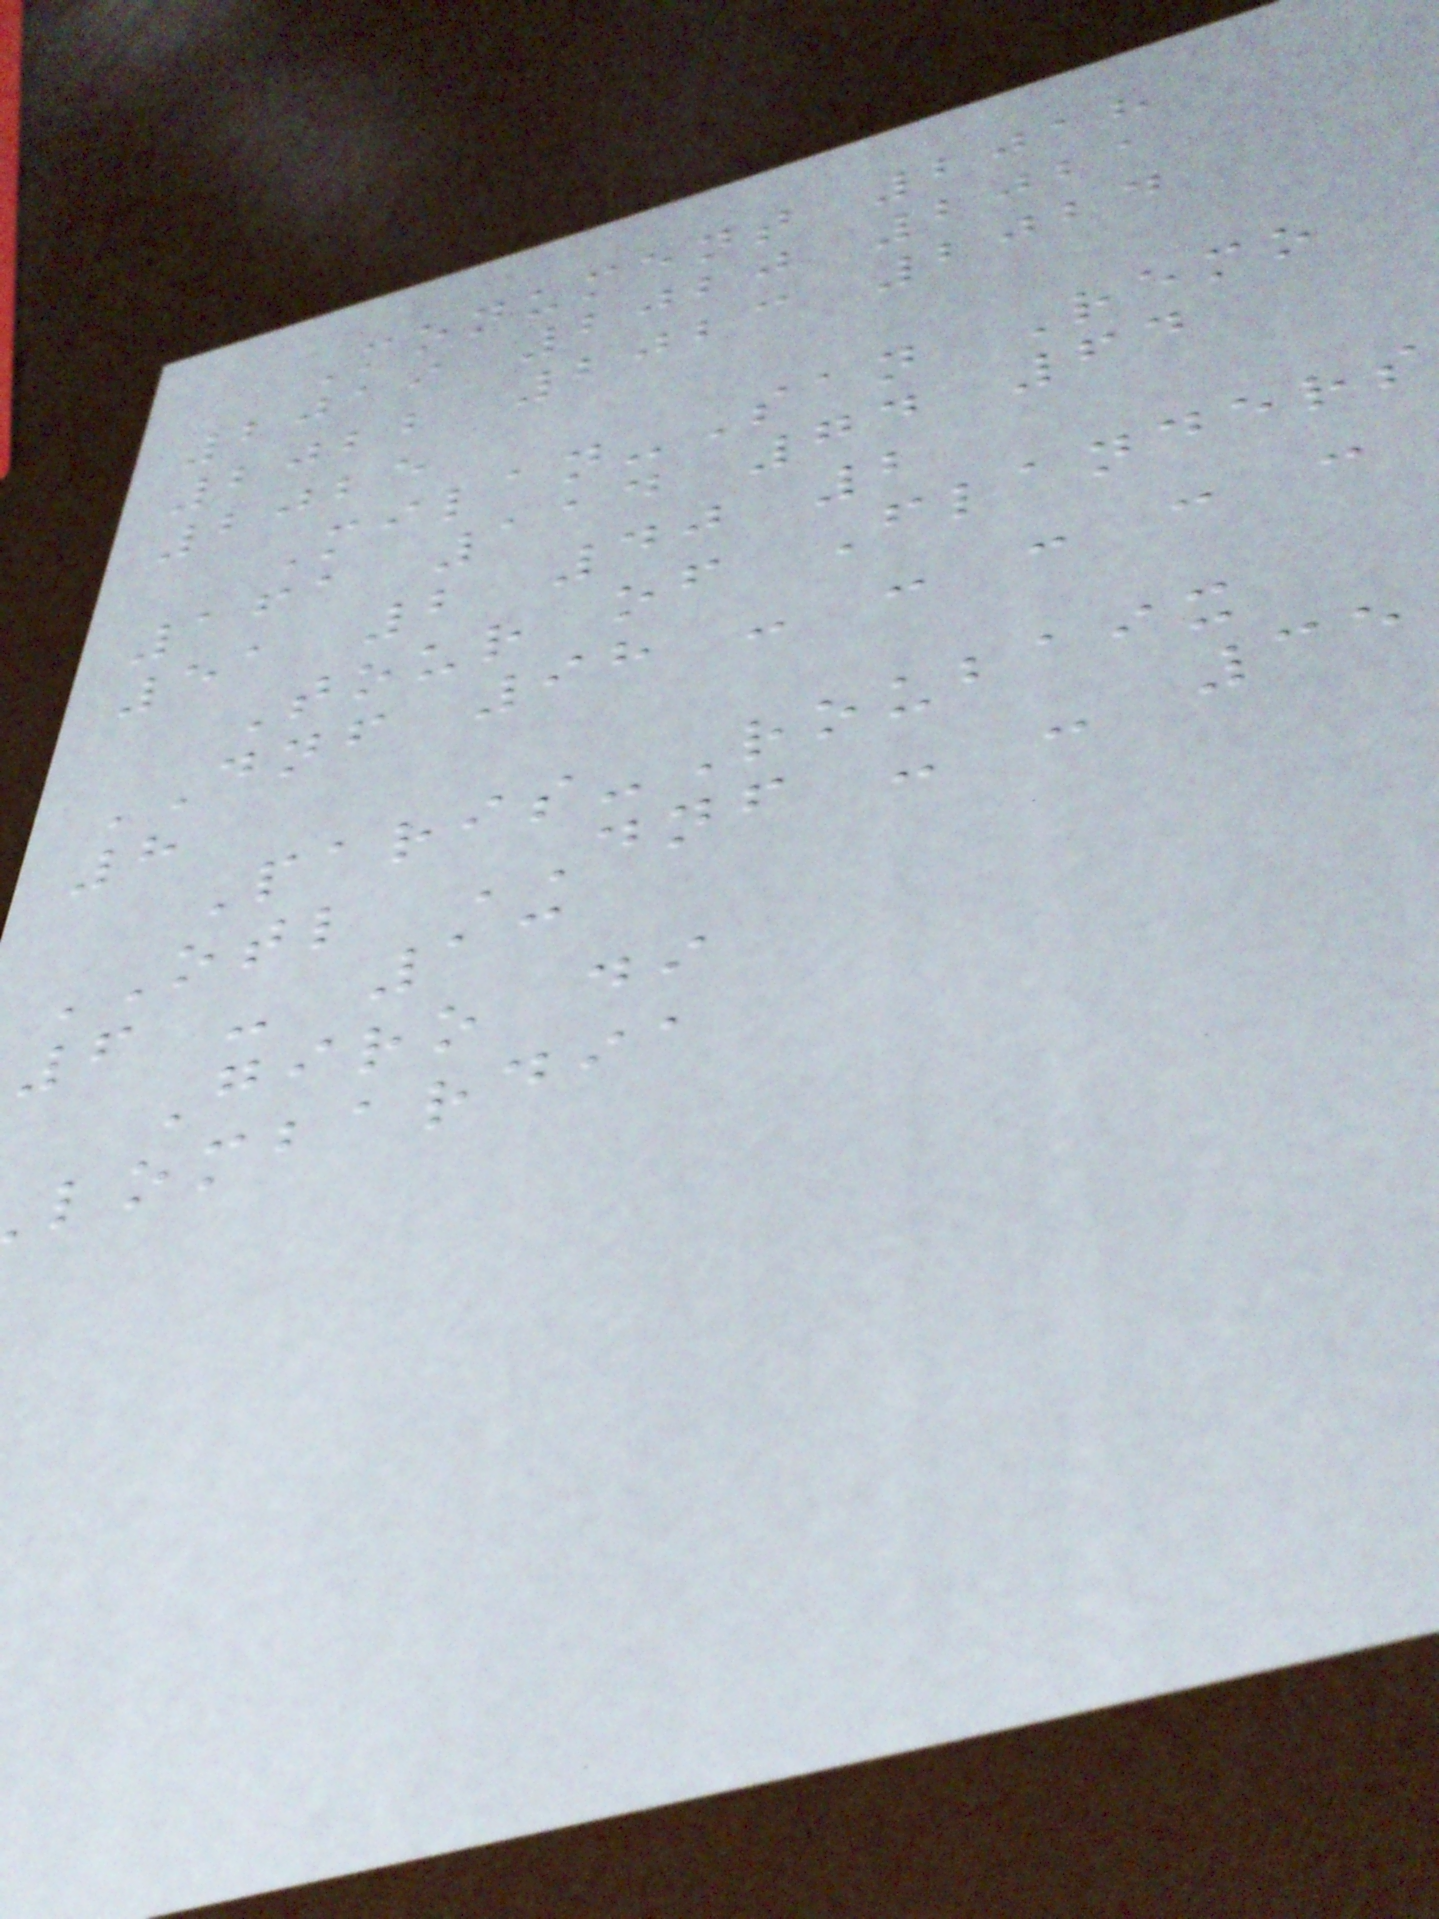Monument 2018
2019 2020 2021
2022 2023 2024
2025
Milan-San Remo
161 114 74 64
51 2 40 2
Tour of Flanders
DNF 98 - - - - -
8
Paris-Roubaix
OTL DNF - - 35
6 - 13
Giro di
lombardia
